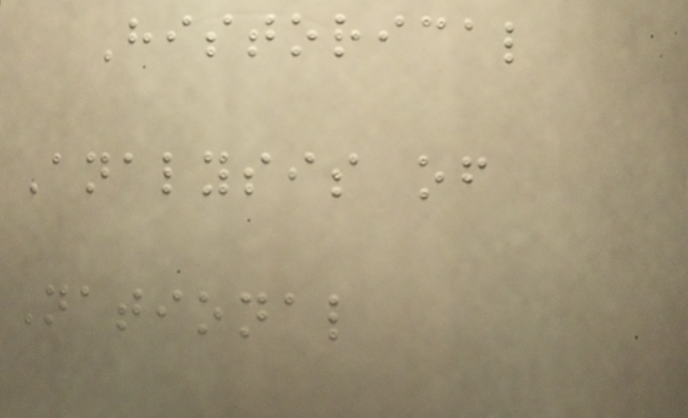Historical
Analysis of
National
